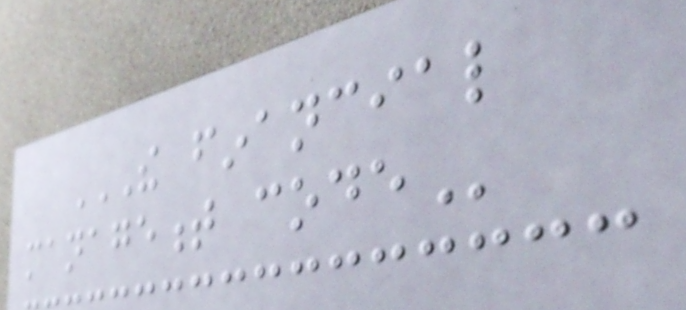THE FINANCIAL
MANAGEMENT CODE
